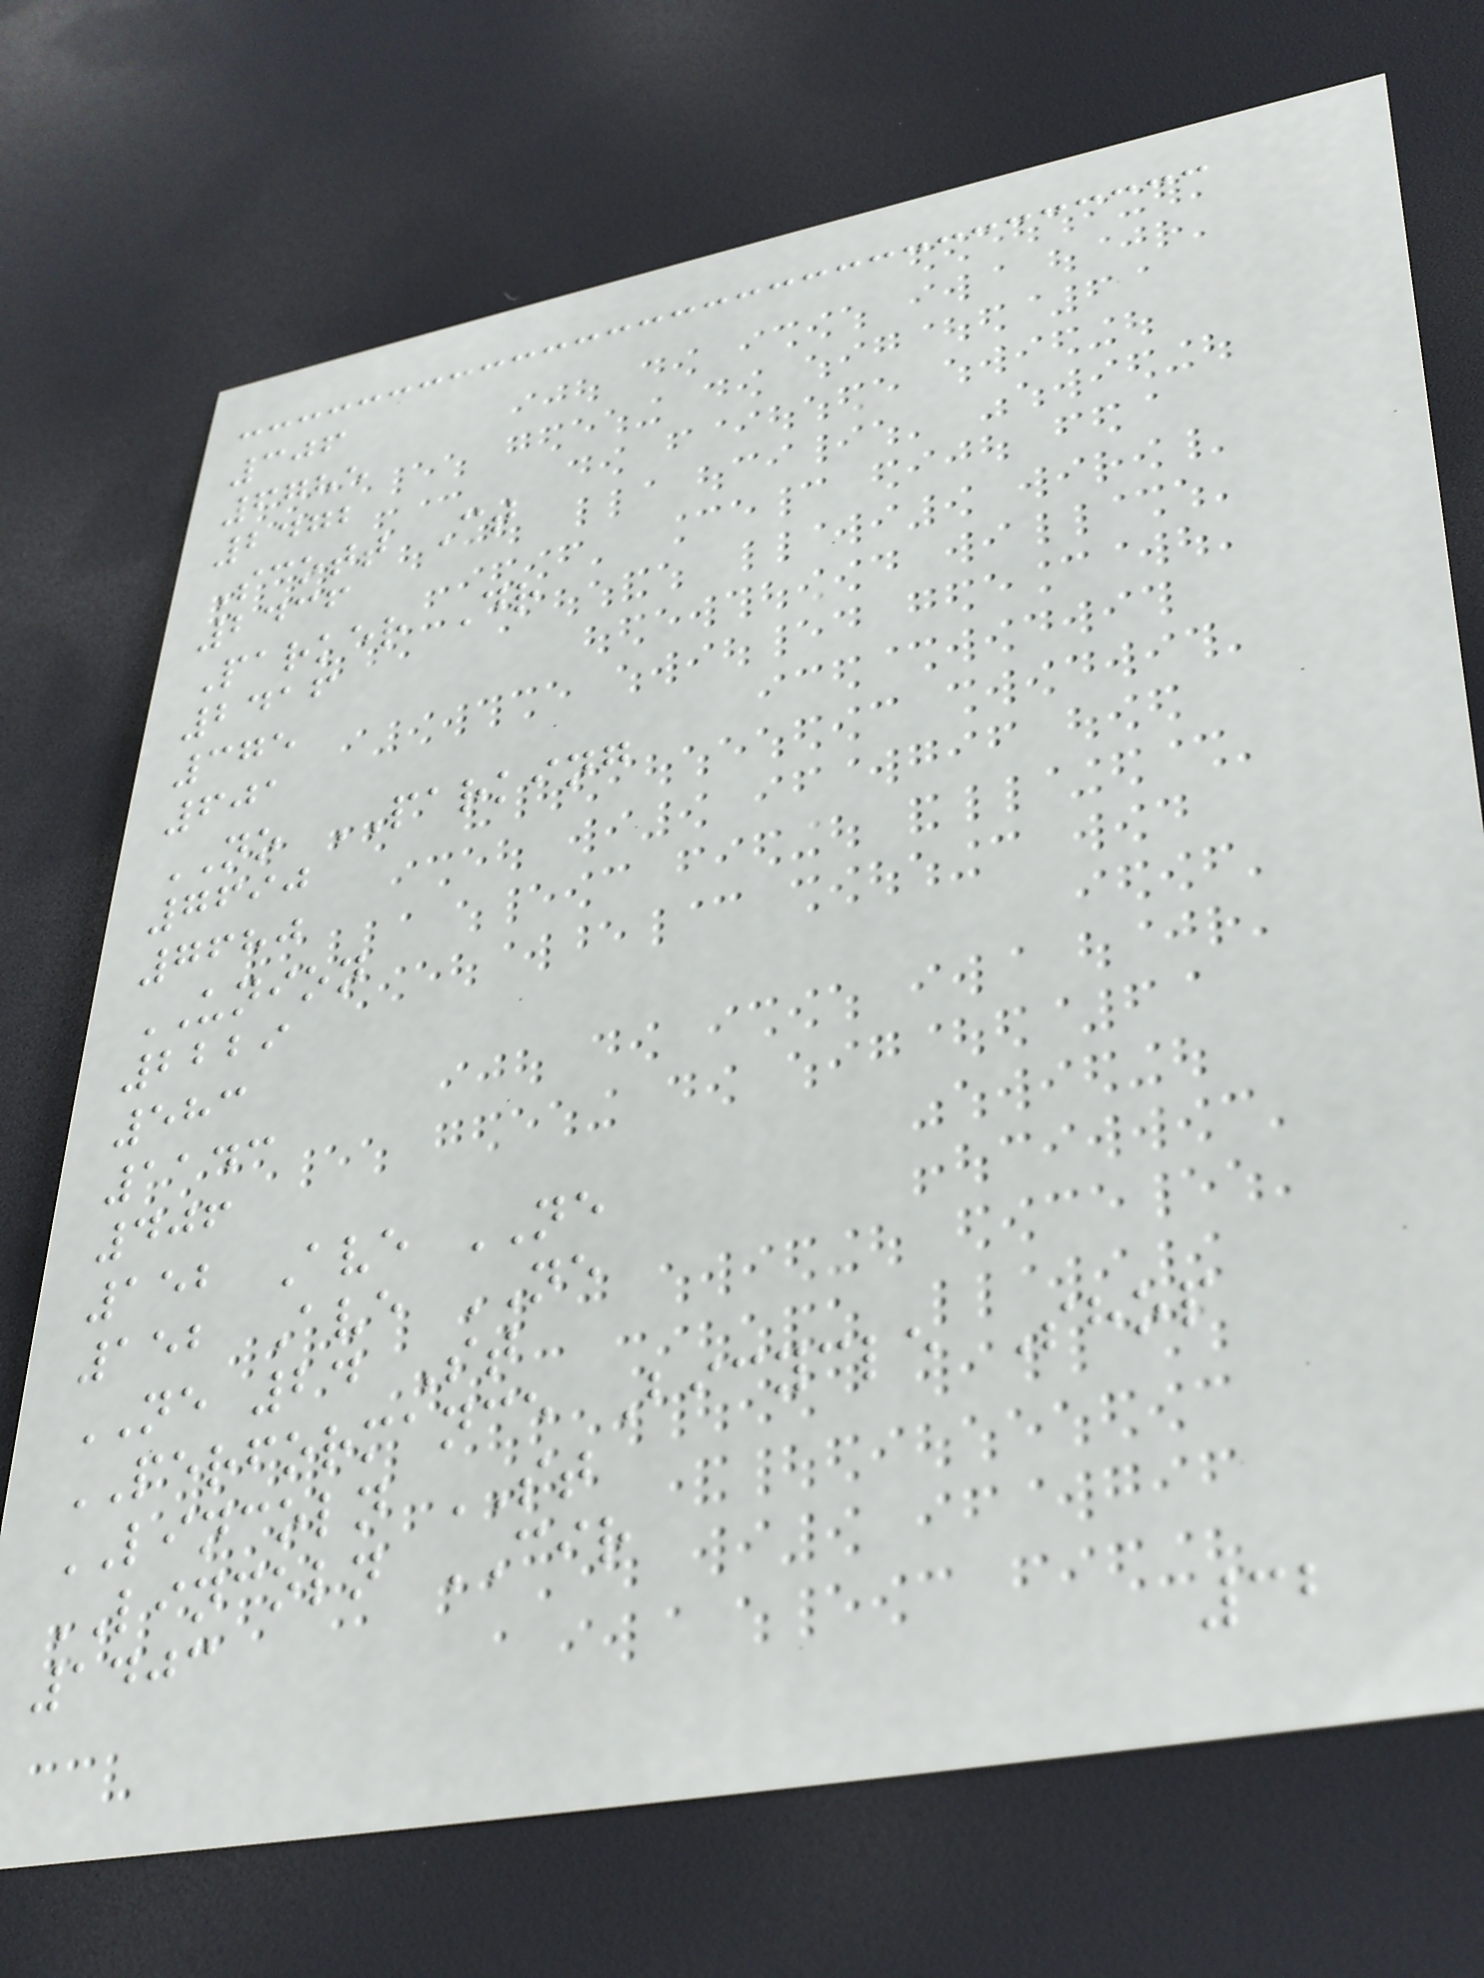306
6785
2472
Scott Ct
2436
Parker Dr
2416
375
601
NO PARKING
7690
7680
UNION
2229
583
1143
406
152 Ave NE
152 Ave NE
NE 24 St
PERFORMANCE Bicycle Shop
LINCOLN ST
LINCOLN CIR
1403
32
